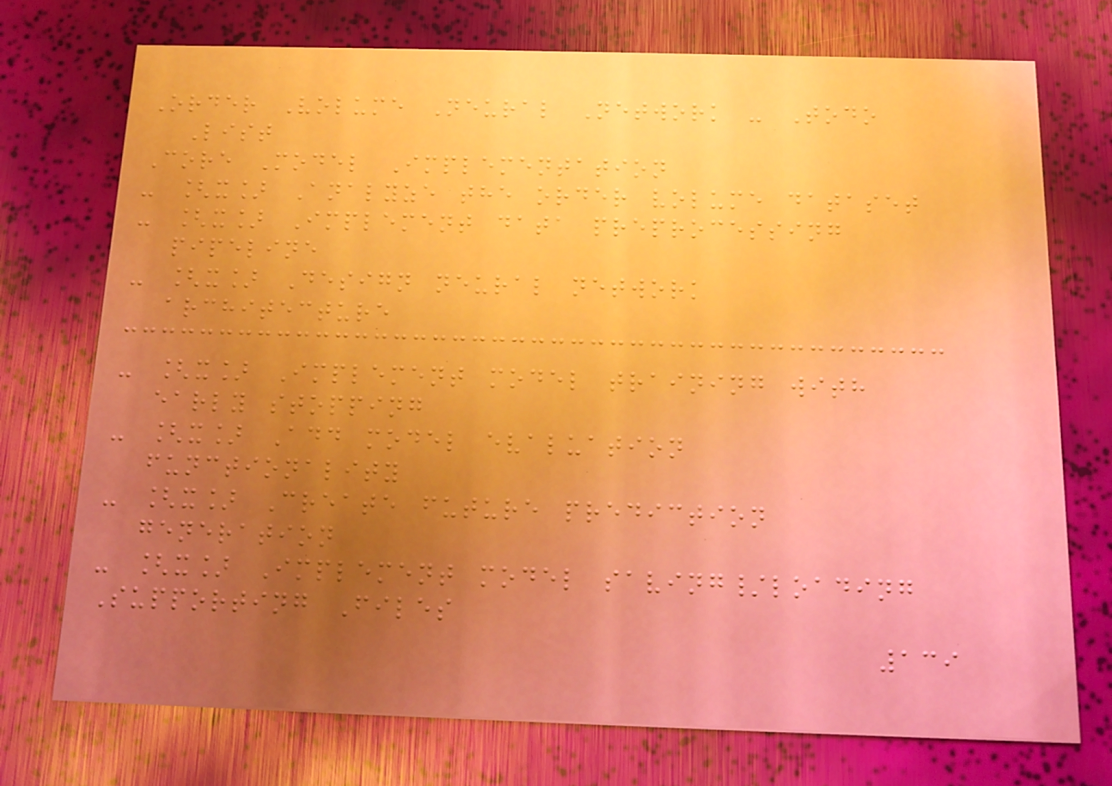Order Volume Neural Network - Todo
List
Core Model Implementation
- [x] Analyze the order volume dataset
- [x] Implement data preprocessing
pipeline
- [x] Design neural network
architecture
- [x] Implement model training with
early stopping
- [x] Add model evaluation
functionality
- [x] Create future prediction
generation
- [x] Implement model saving/loading
Supporting Files
139
